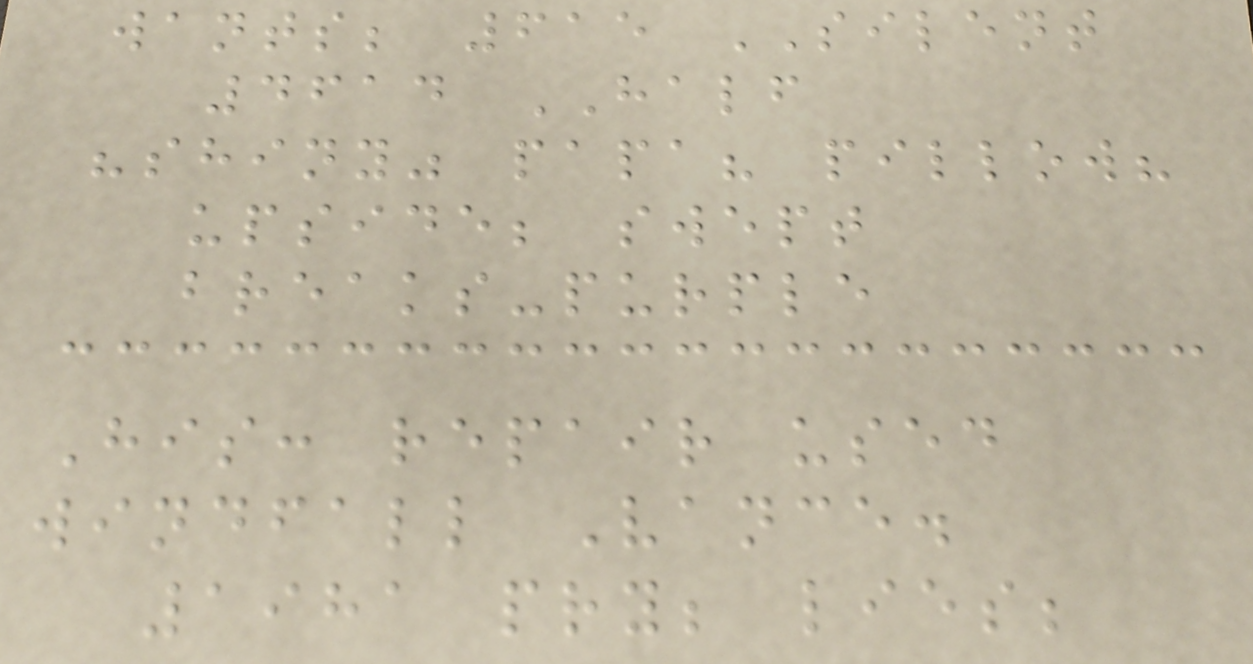wants; 615 SILENT
4614 HALF
"shiny" papa? pillow?
upside; swept
breaks-purple
His: repair used
windfall Vance.
1981 pry; lies;
